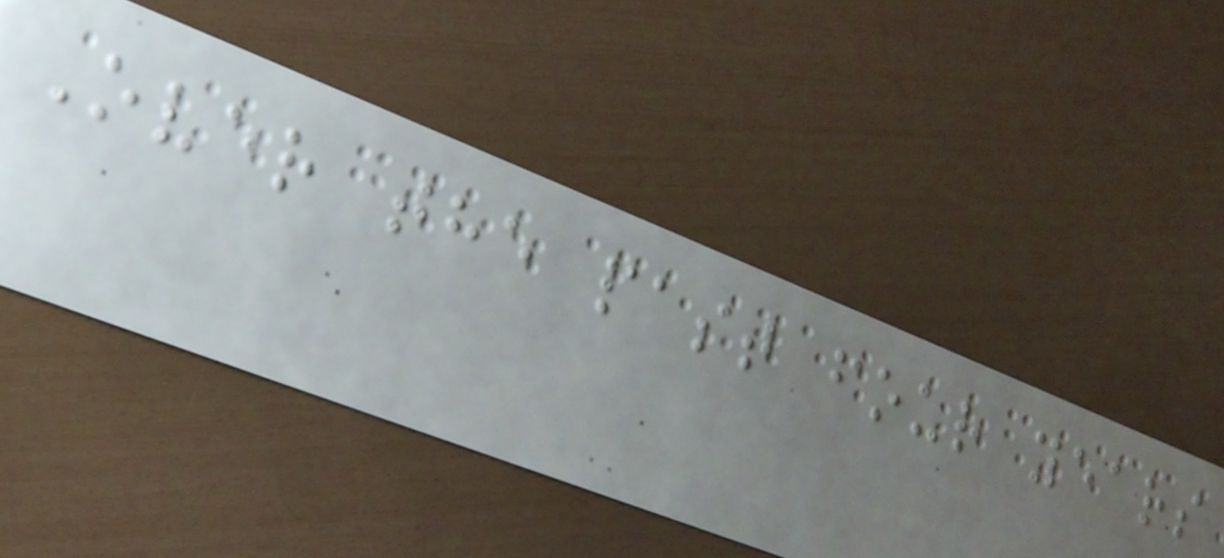Over the past four years
